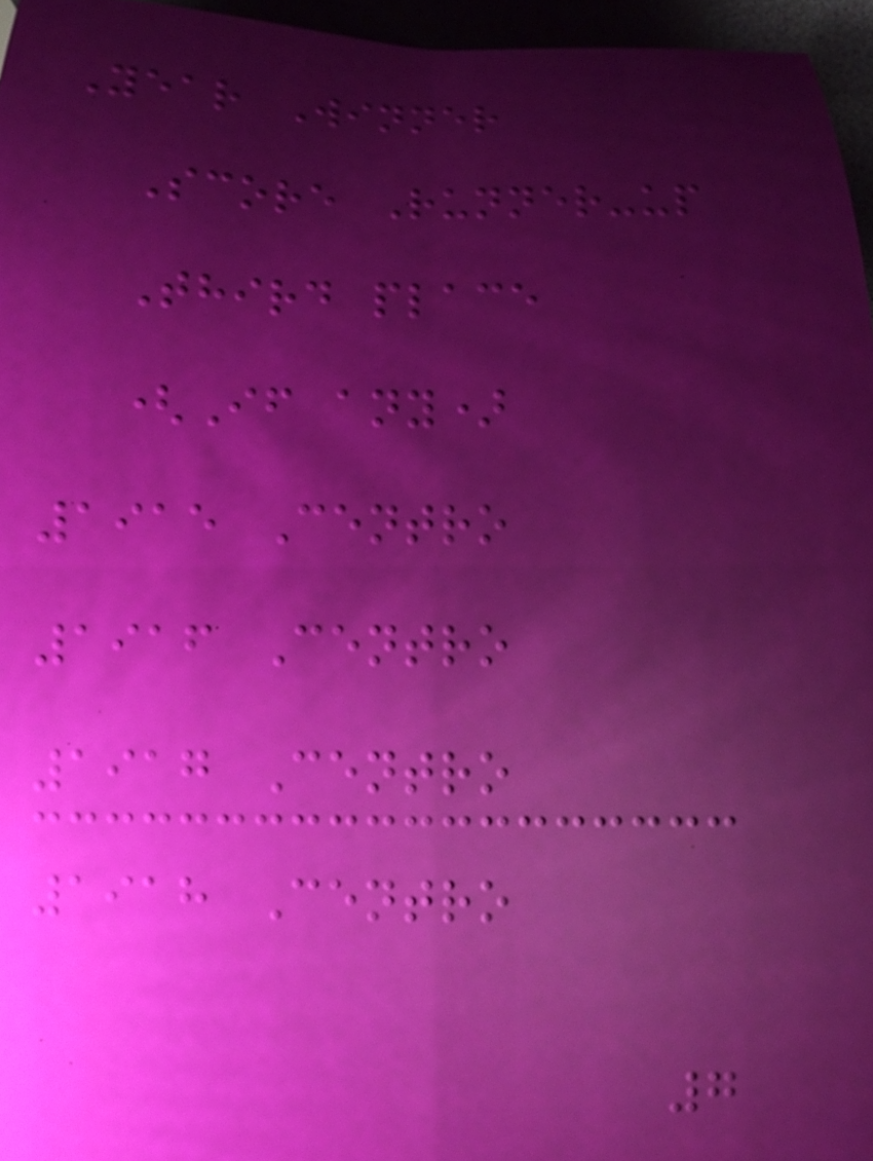Year Winner
Score Runner-up
Third place
(If any)
1915 Centro
1916 Centro
1917 Centro
1918 Centro
7
